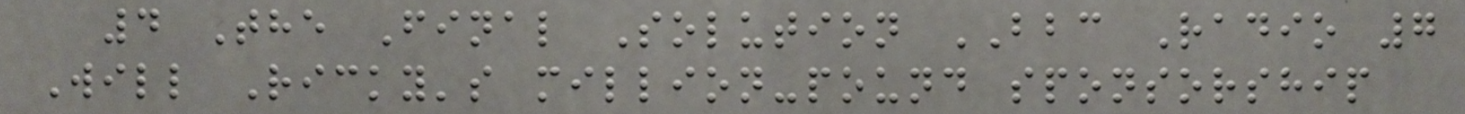4 The Final Solution BBC Radio 7
Will Ricky's million-pound sponsorship
